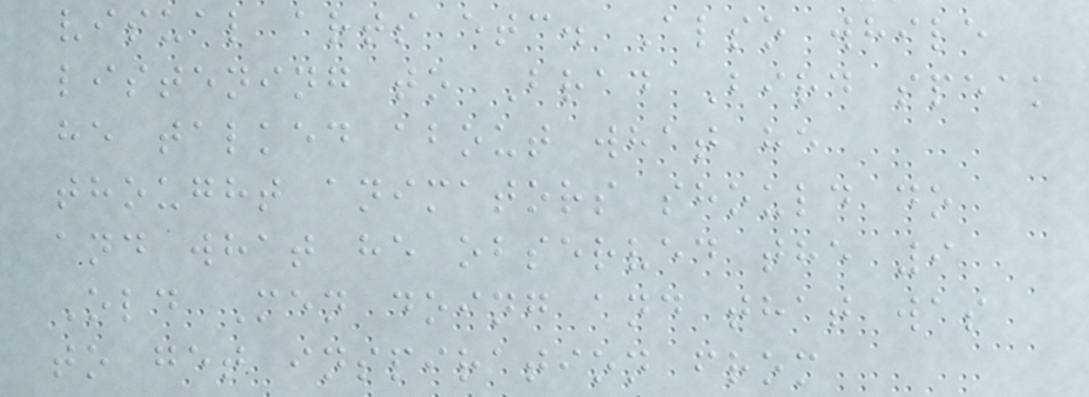visual arts etc. Also while
listening to Brad Bird speak
he talked about what he
thought animators should do
and what he observed the 9
Old Men doing and that was
to get inspiration from
